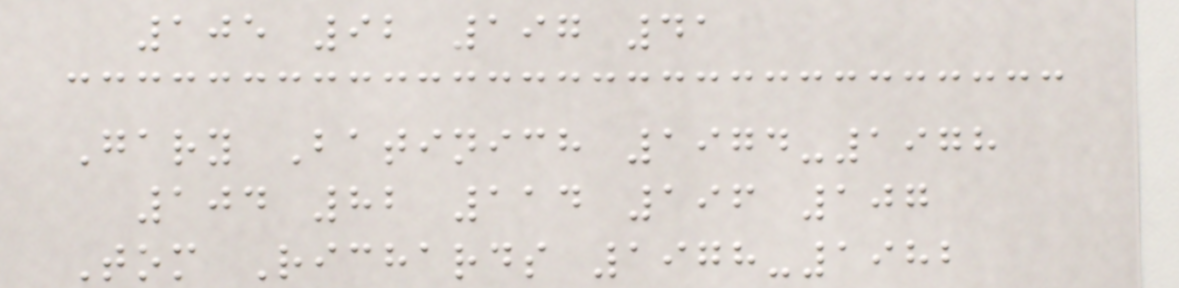105 92 197 41
Gary Batinich 1974-1978
104 82 114 196 107
Tom Richards 1978-1982
